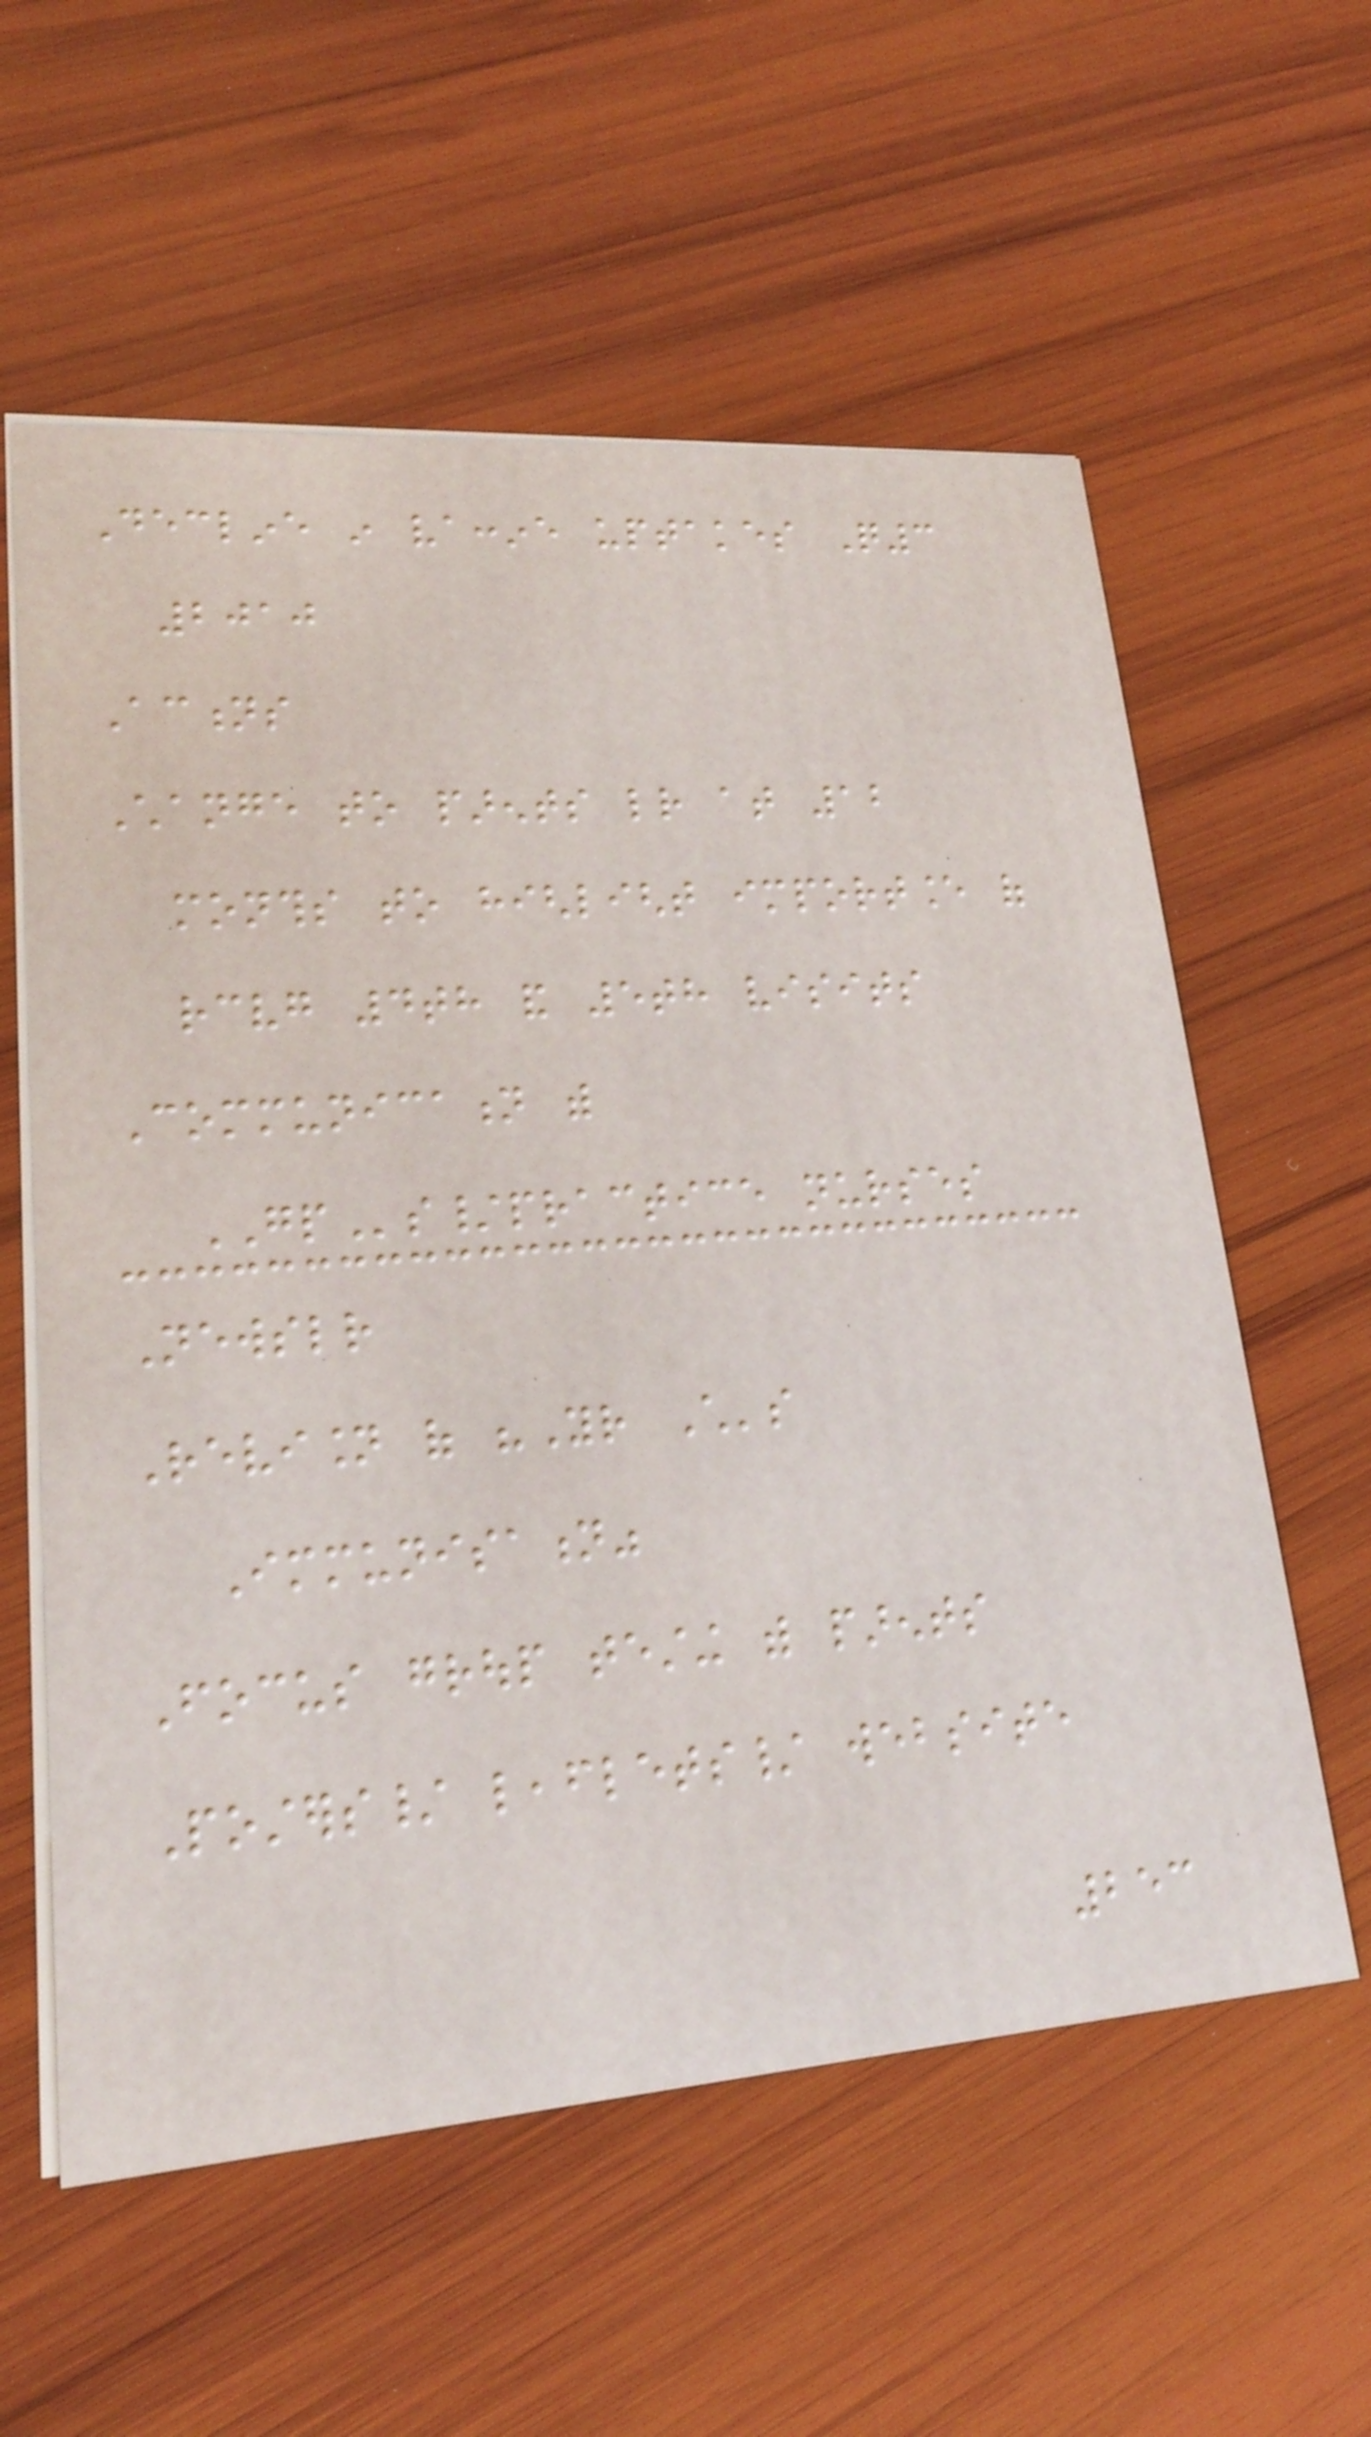Decline in vaccine uptakes Q3
2010
Actions
Change to parents letter at 12
months to highlight importance of
receiving 4th and 5th visits
Communication with
GPs/practice nurses
Newsletter
Revision of "Your Child's
Immunisation"
Focus group testing with parents
Posters/ leaflets/ website
253
